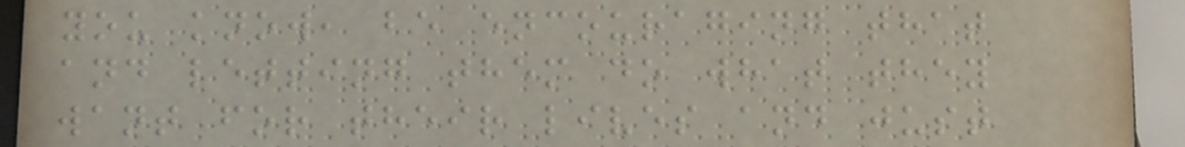you know, be encouraging that
and letting them do what they
want for their lives and just
